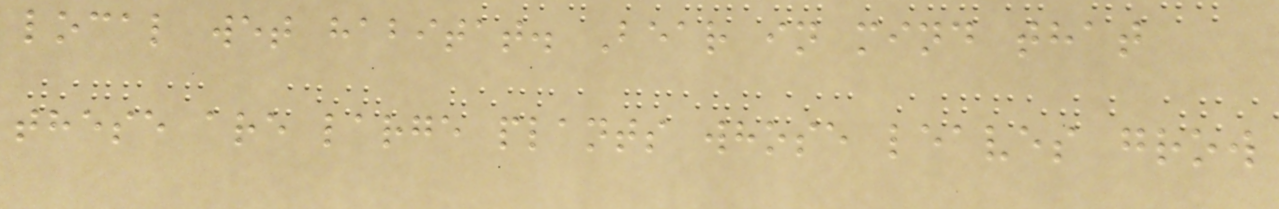local wet habitat. Bear in mind that
these are large plants whose leaves grow
